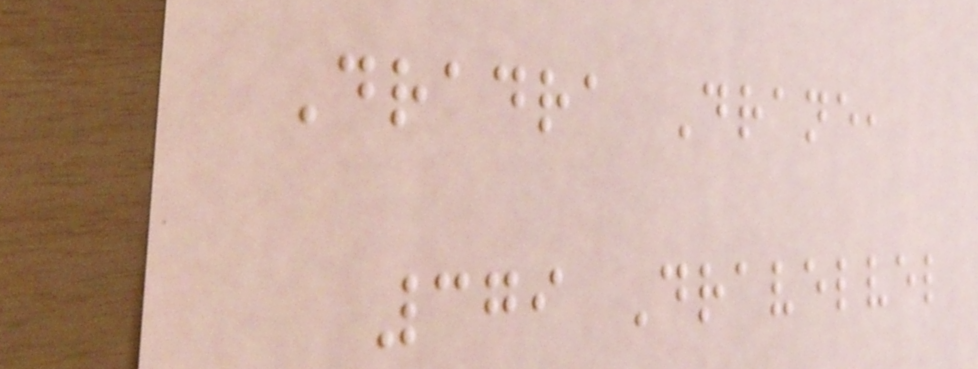Dradra Drane,
379 Dravelvel
